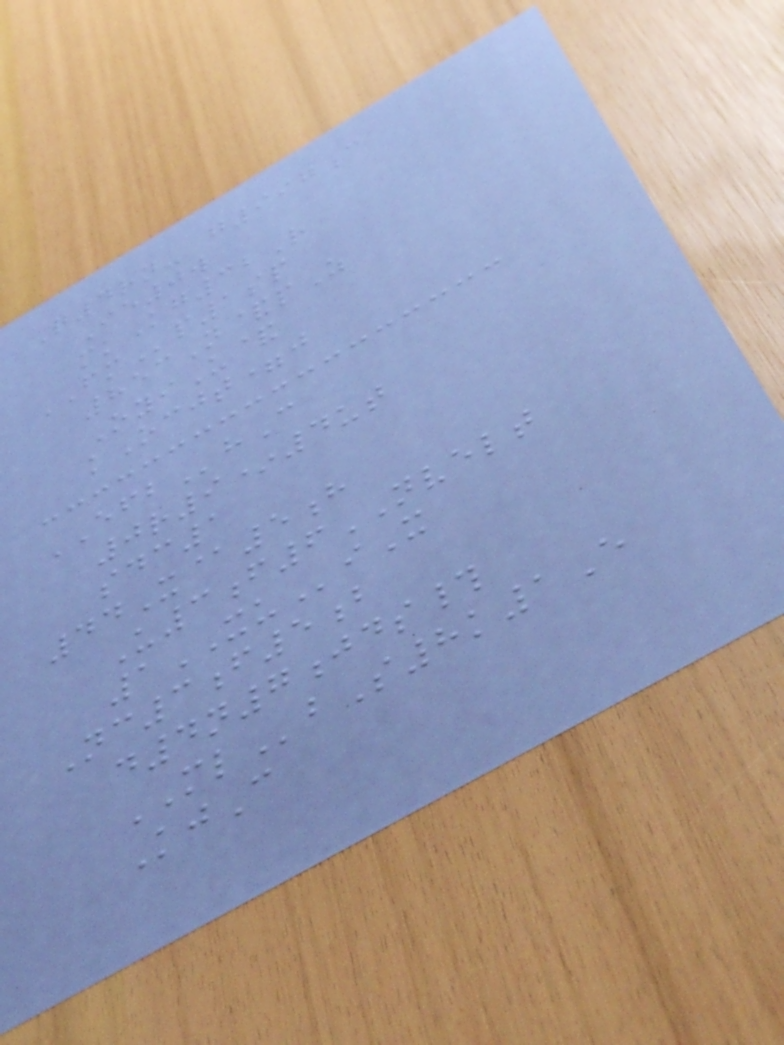Q4rn- g997c
Ie0w
mkKg32R
FMp1sp
853N&pZ
OyiU&
kOcjt=j
EFBhC
0r9*4ut
sdc1
44X@5h
U3f6NVELT
1XUiX
Nc3f5b
d4n7jds#
MLbS8k1E
KjC
